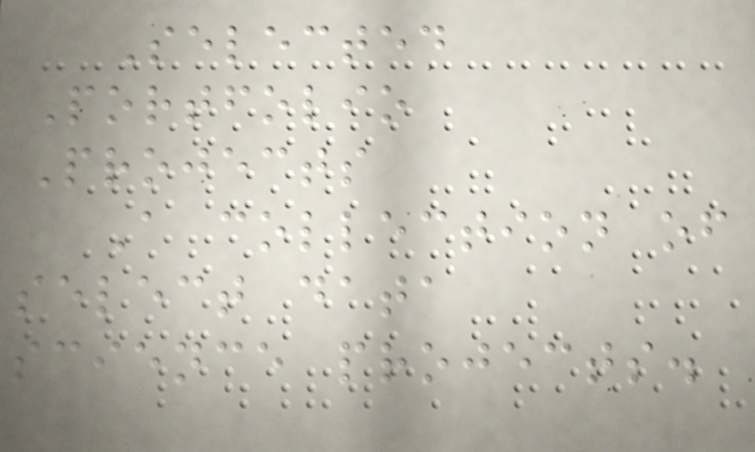Selected
Portfolio
Projects
A collection of
select data
science projects.
